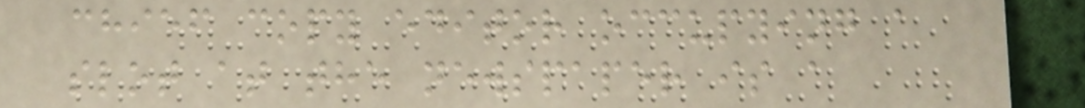chief copy editor occupying a
slot at the newspaper is a
